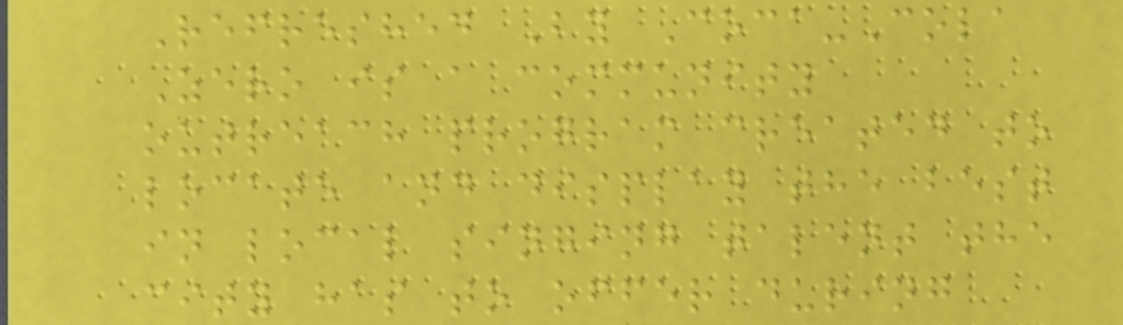Refreshed By Coca-Cola
Zero is a community
outreach program created to
locate and display the best
in local singing talent the
city has to offer during
